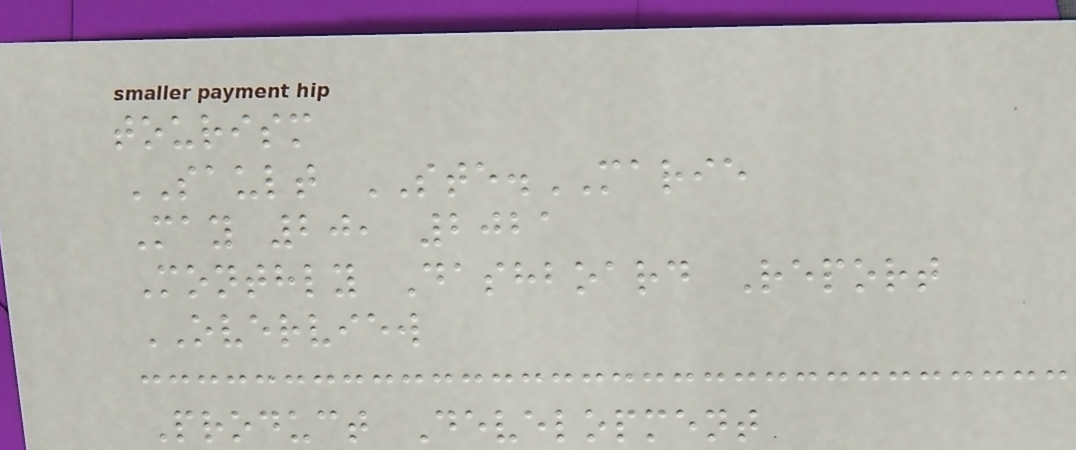tourism
SAULT STE.MARIE
May 20, 2021
Monthly Dashboard Report
OVERVIEW
Product Development
